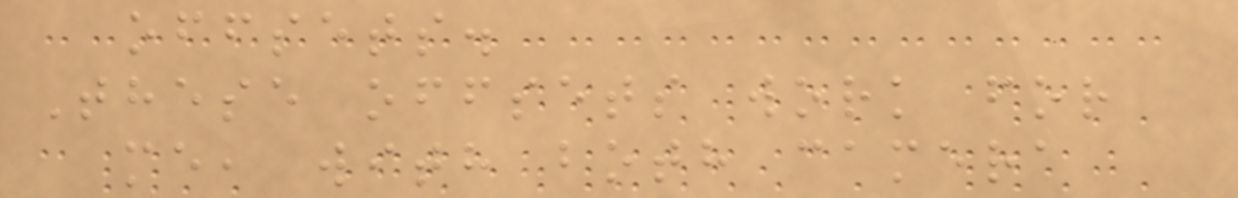offsets.
These offsets work for
me, with both camera
